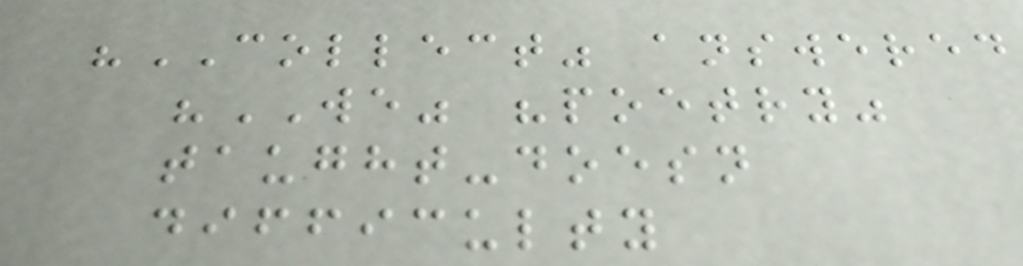"COLLECT" answered
"WE" "poetry"
taught-doesn
difficulty
